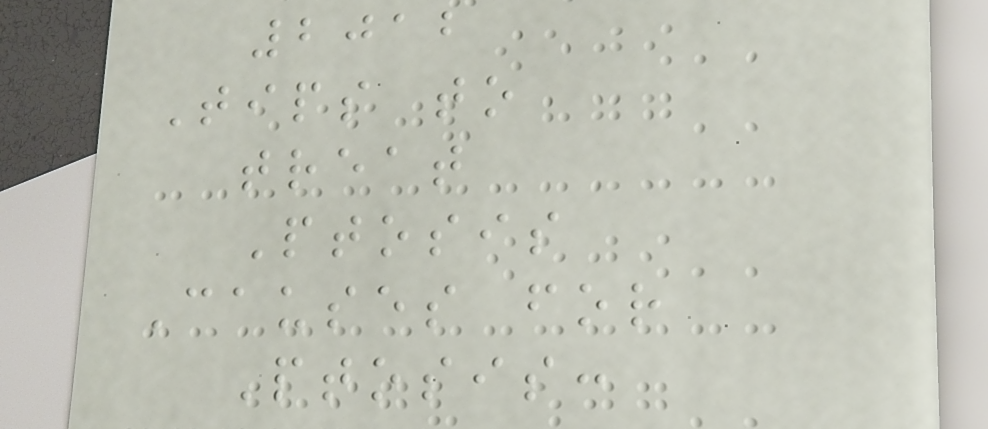2012
Tips to
treat
Ptosis
Causes for
Ptosis:
